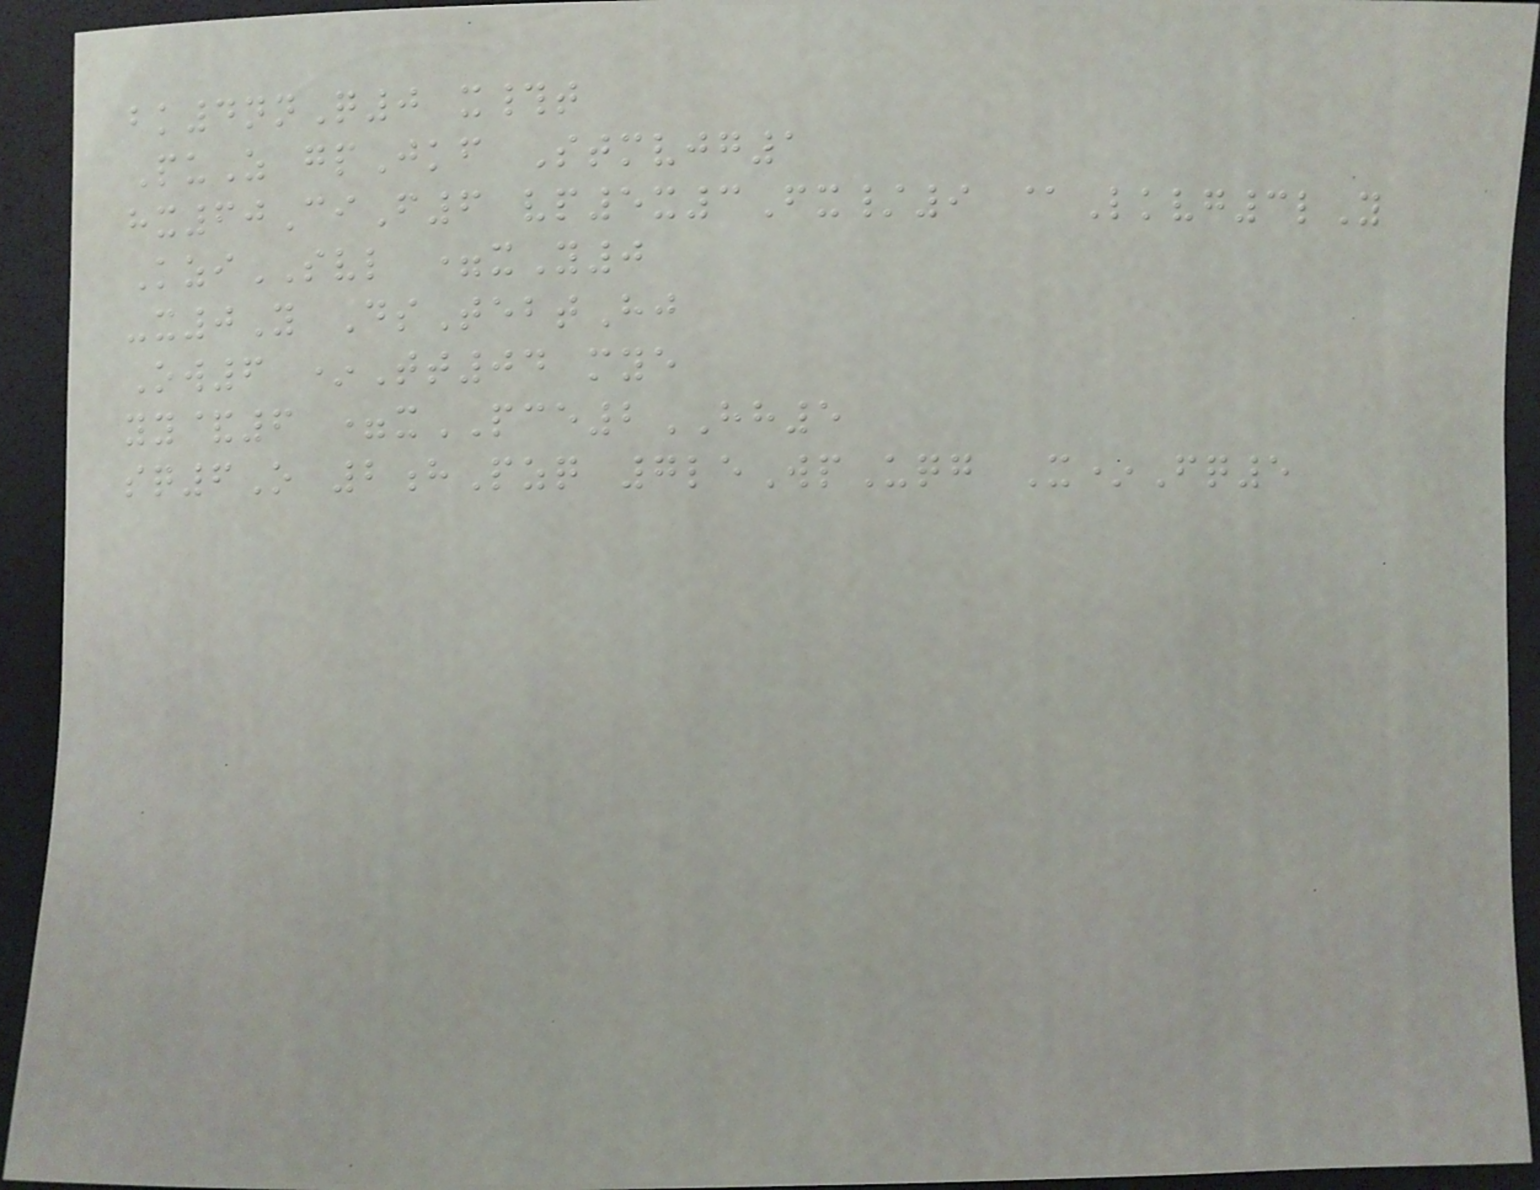bk4nnQ0 x#t
PuZ gpJkf Stmvjg1
hx60CiF6 vp5x3Fx/9 @Lkvg3lY
KziSVL =xY0
-x0Y DsTebtHj
Ow6 *Tt04 mye
yy&6 =xPCE2HH5
sq6O 2hPzq 7leWpUqg X*Fq5
